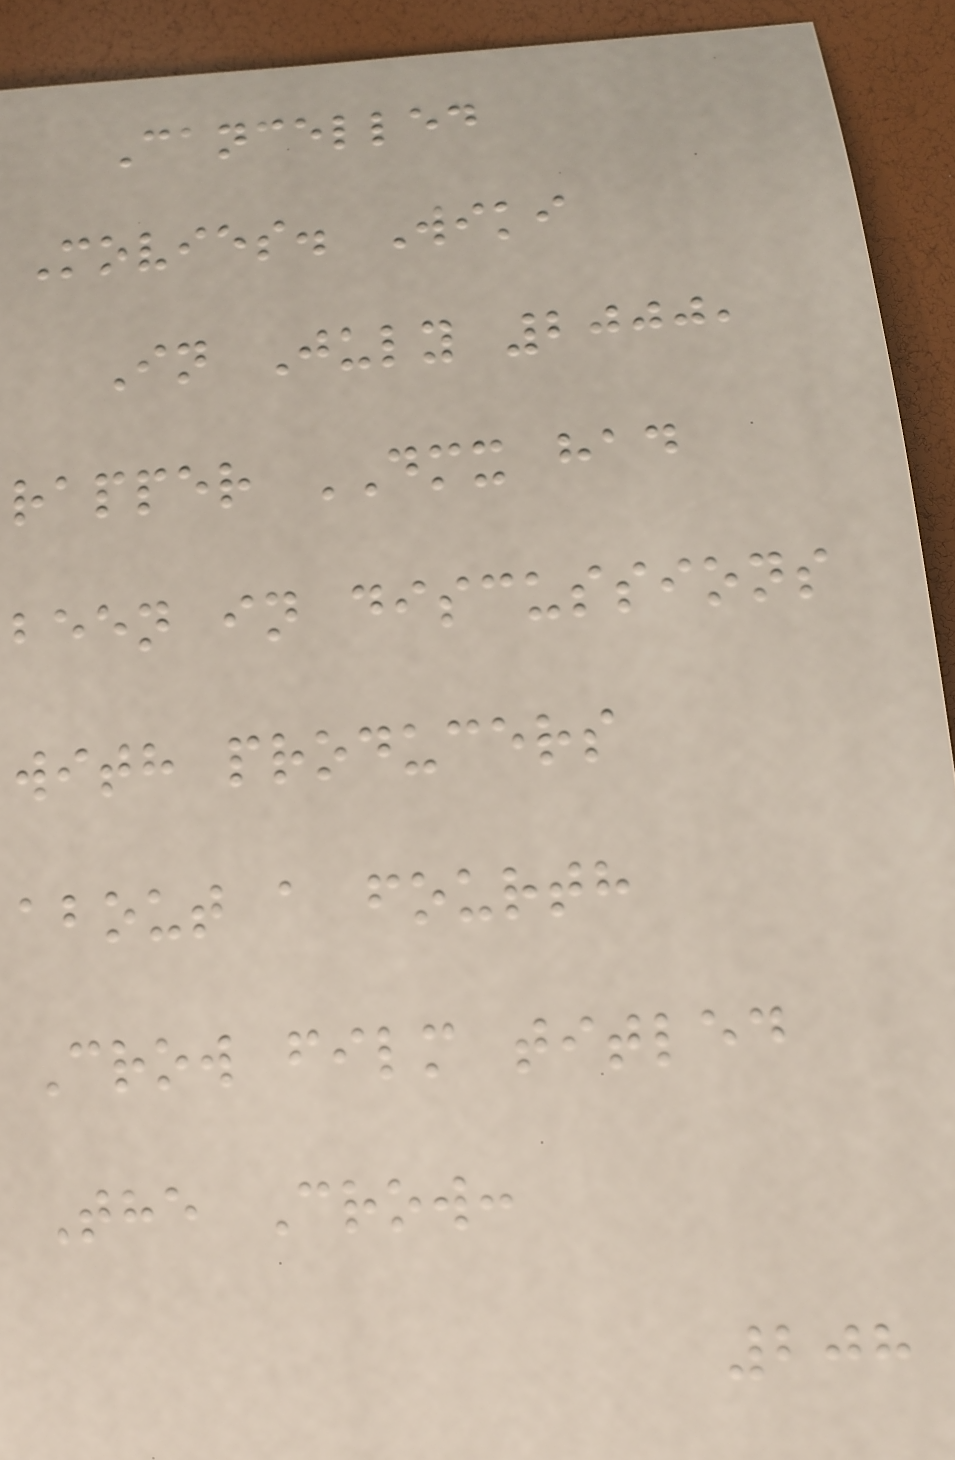Cancelled
Movies. Wiki
In July 2000,
rapper DMX had
been in discussions
with producers
about a fourth
Crow film titled
The Crow:
208
